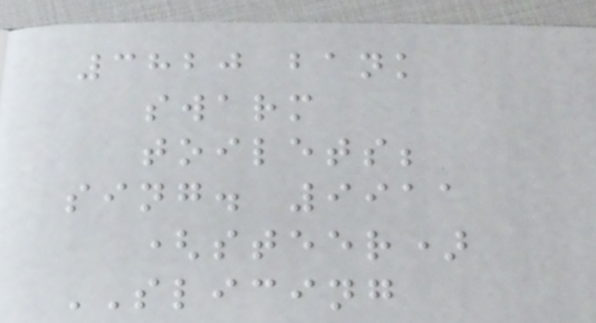3820 bank
swarm
toilets;
sing. 9911
(steer)
SLICING
